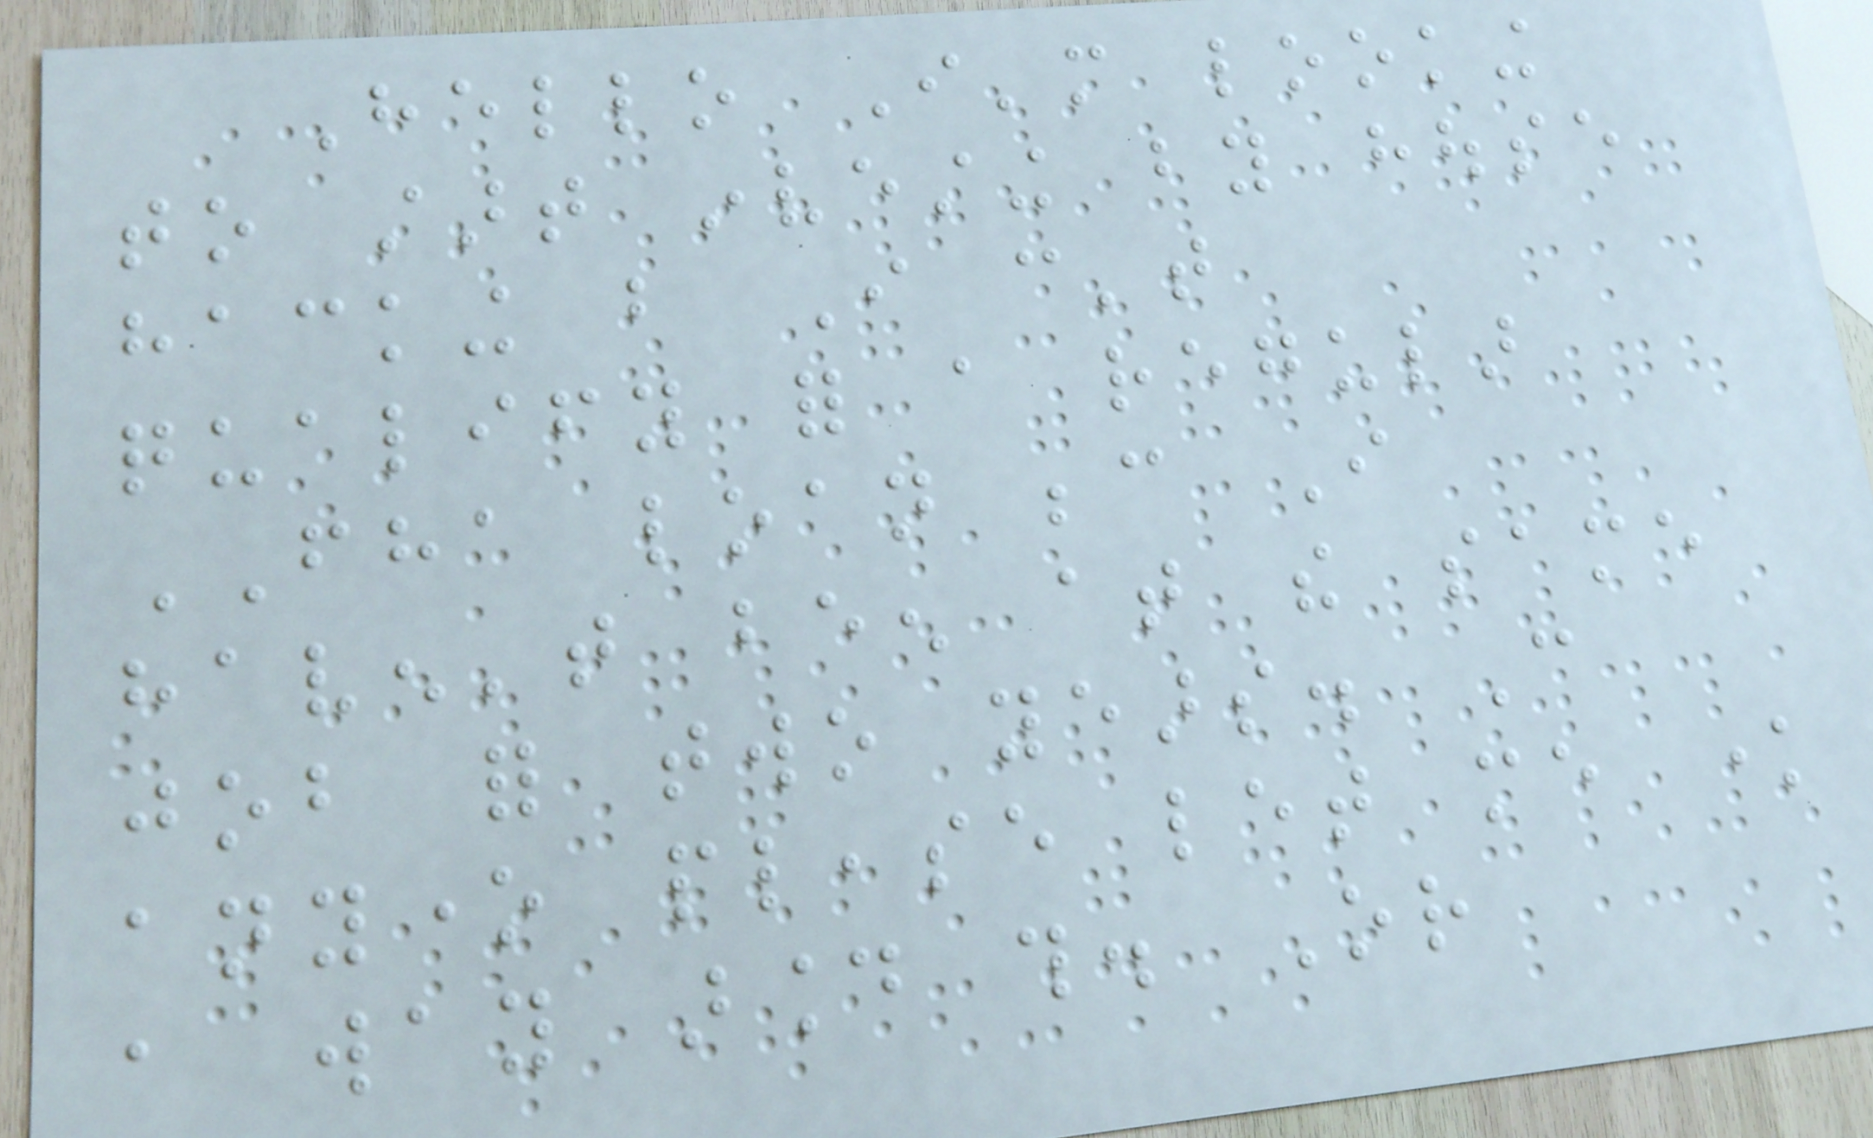Hello I'm looking
to start investing by house
hacking but I can't
qualify for a regular
FHA loan because I
haven't been at the same
job for two years. Can
anyone please let me know
a way around this. Or
